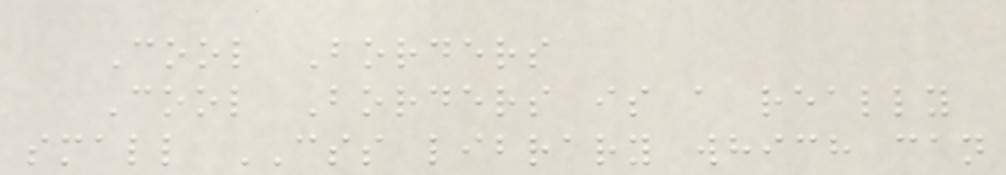Cool Borders
Cool Borders is a really
small CSS library which can
